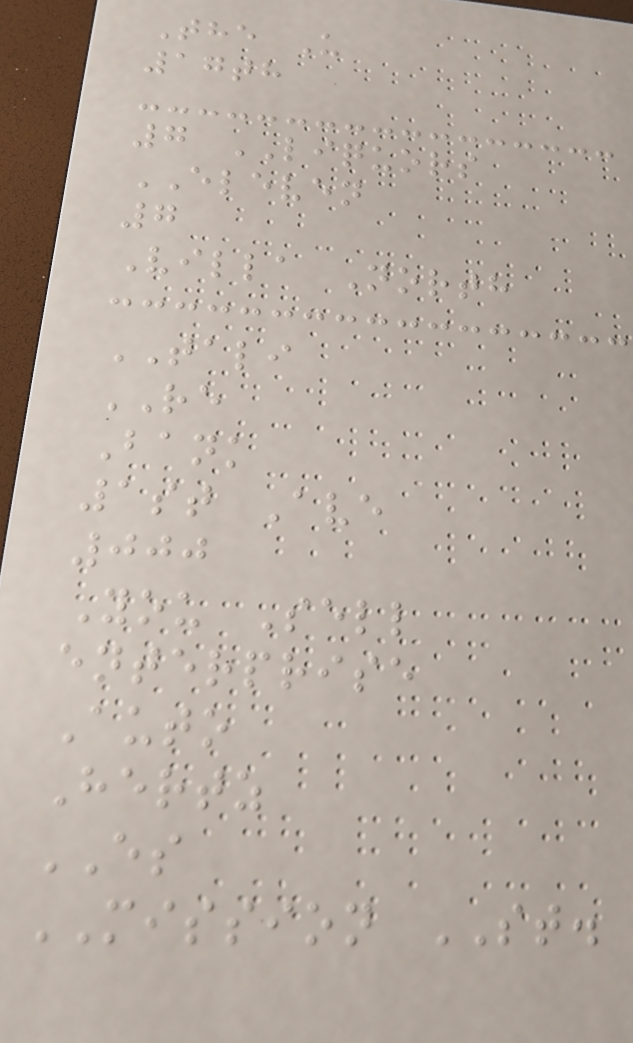The U
17th
7 LIQUORS
ELEVEN
7
Villa North
TALI
RE
Bank
1st Ave
000
You Sell
enterprise
Auto
Hertz
ES
MISSION ST.
